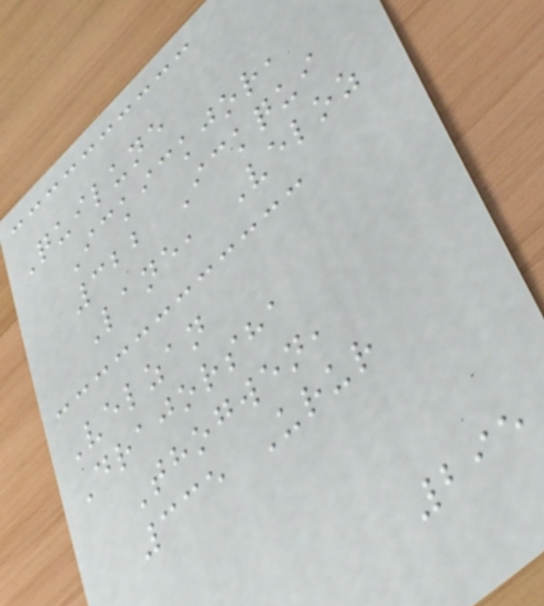Quilune
Ickickjor,
322 Ickqui
Lane, Veloz
Velzan
Drajorsha
Thogwen,
335 Urur
295
